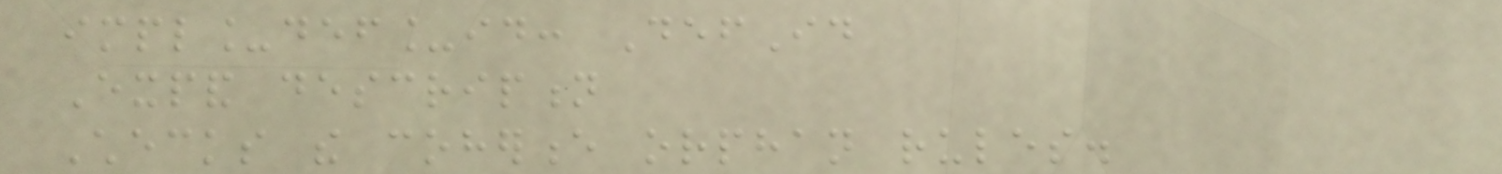impl_def_id: DefId
Expand description
Checks the coherence orphan rules.
